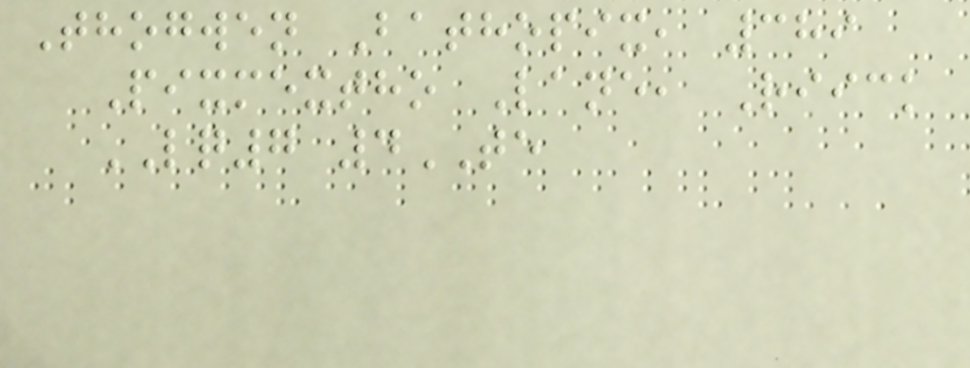Thogwen Bathopix, 389
Pixmextho Lane, Riick
LQ7 4TE
